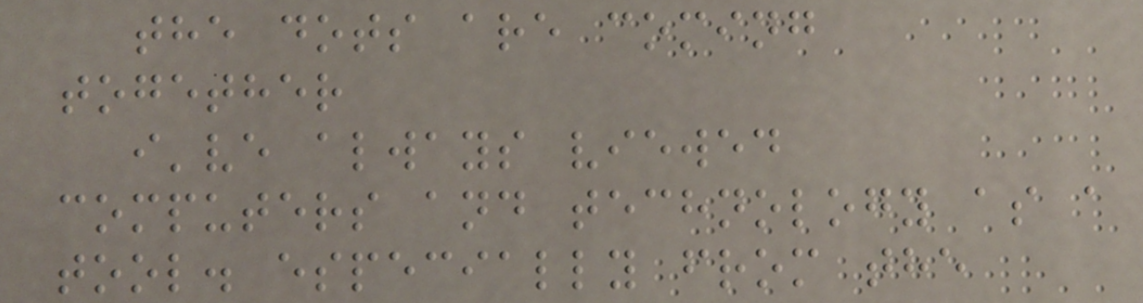the dots are coming
together
i've always viewed
computers and technology as a
tool. especially from the
